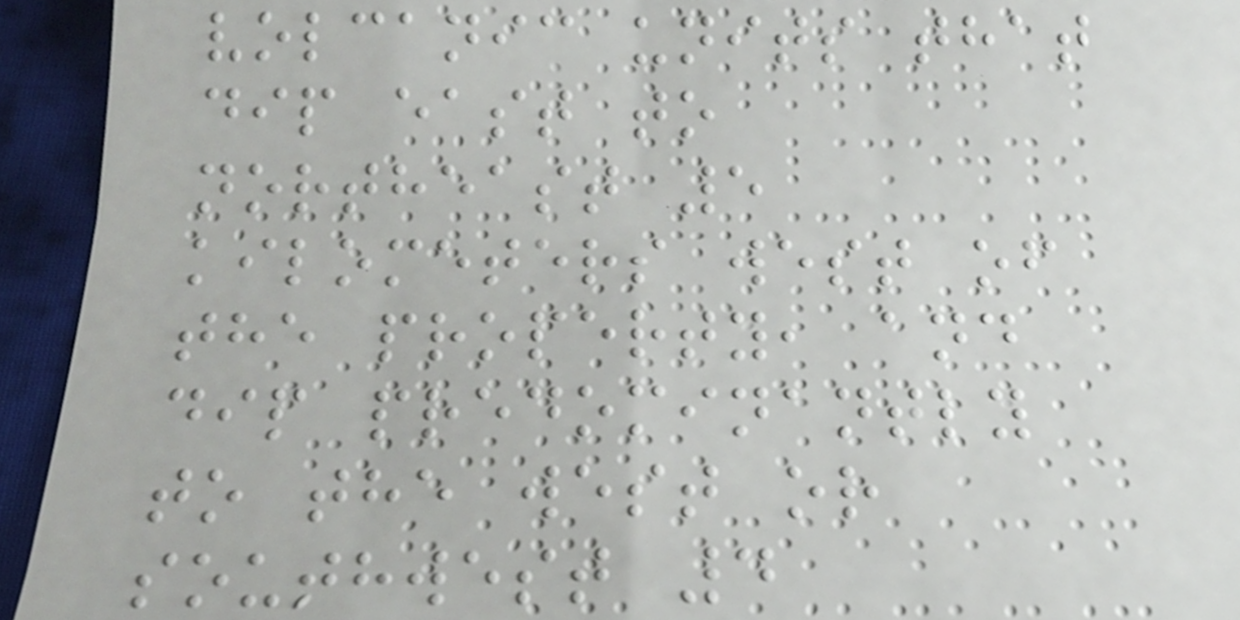volcanic units that
dip east to
northeast 5
kilometers west of
the property, and
dip predominantly
to the west or
southwest 4
